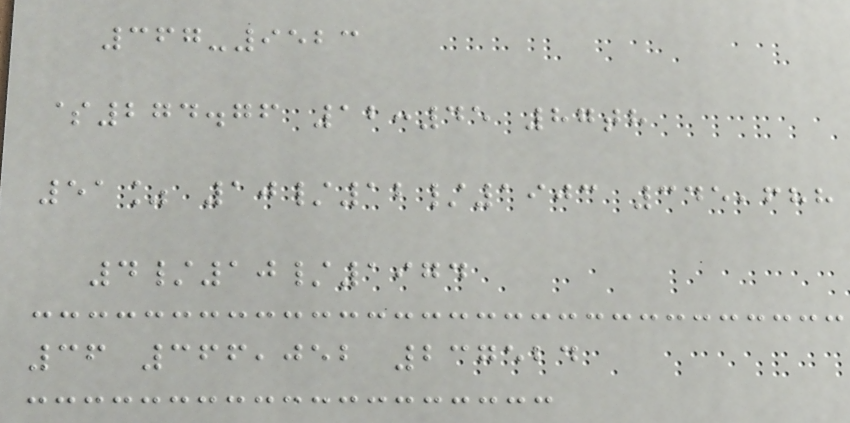367-9523
$274.76 12:45 87th
51% 10/12/1903 345,688
4/10/1974
36 366,052 237524
